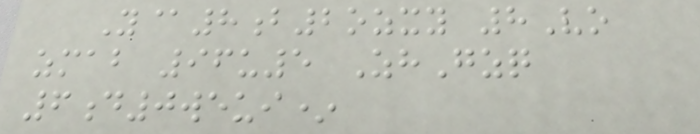Y@8b2ozxy 8Vo
zmab 96u5 ZhGzq
6d0weui*
